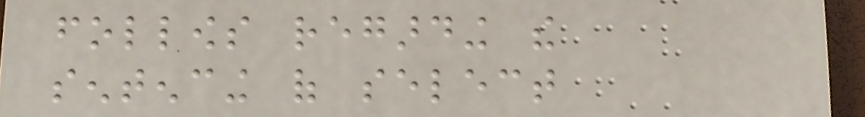follows regarding the
sentencing of select
